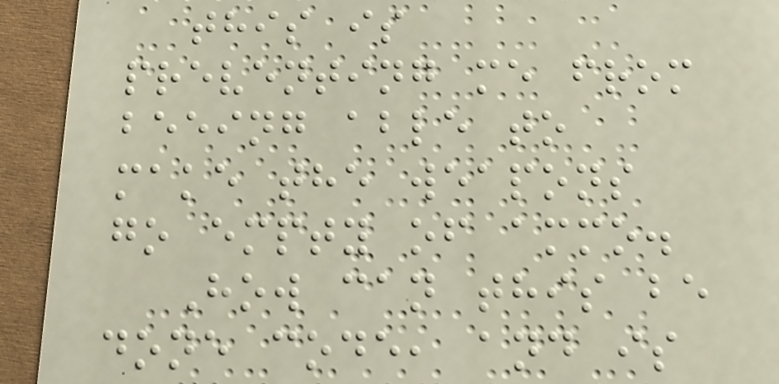this is
preventing me from
beeing able to
make the weapons
go empty of ammo.
How can this be
done code, and is
